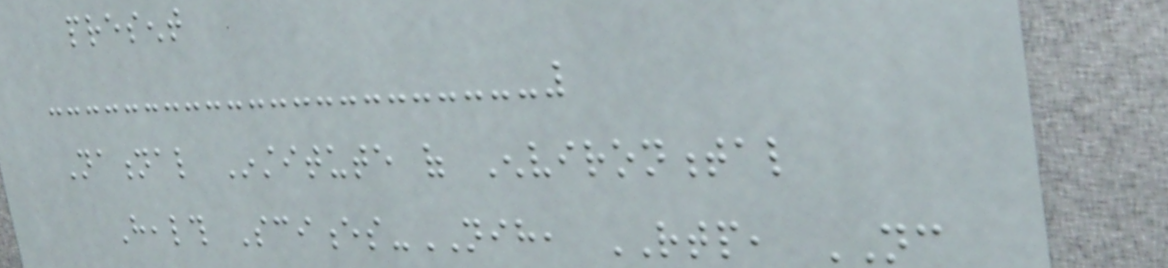present
National Institute of Environmental
Health Sciences-NIH, RTP, NC
